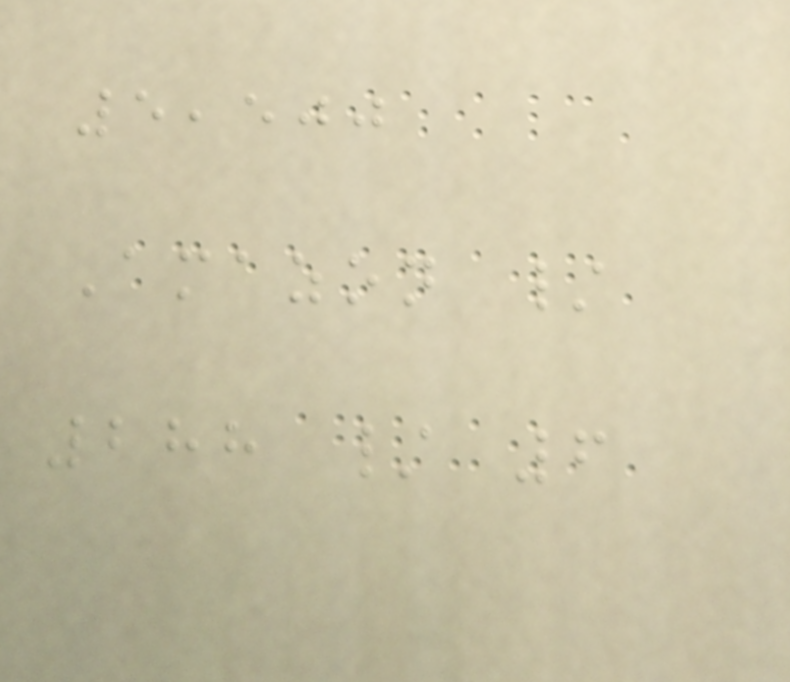5,500
Amazon /
288 / 6
